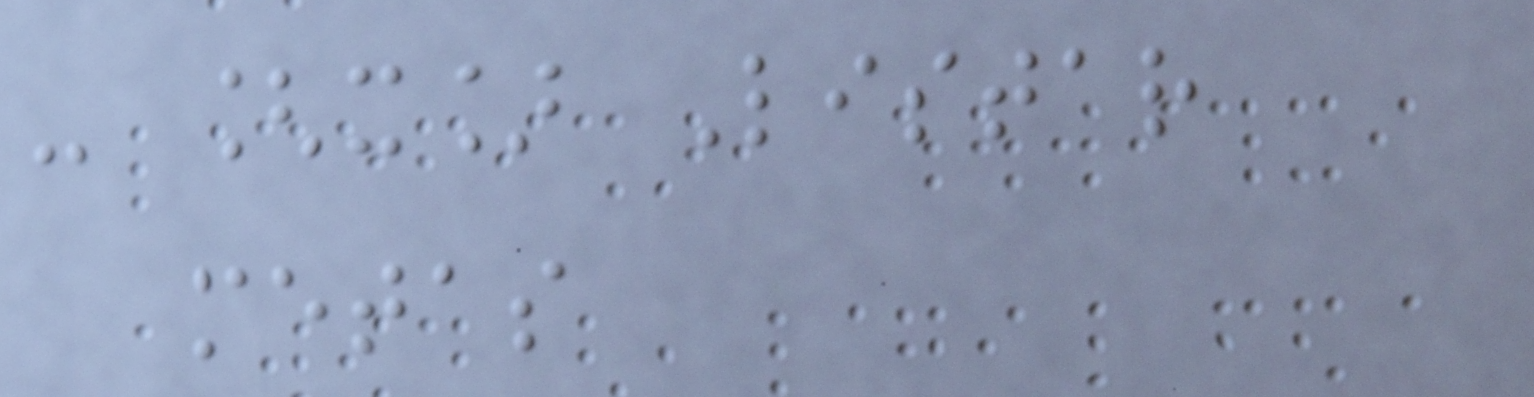- [x] Listar
metas
